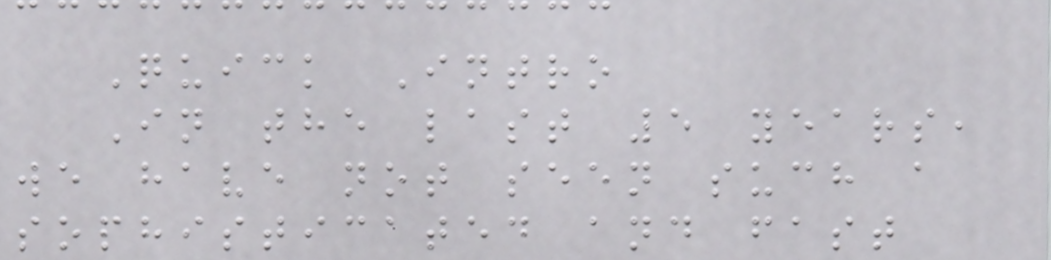Quick Intro
In the last 5 years,
we have not seen such a
sophisticated and fast
